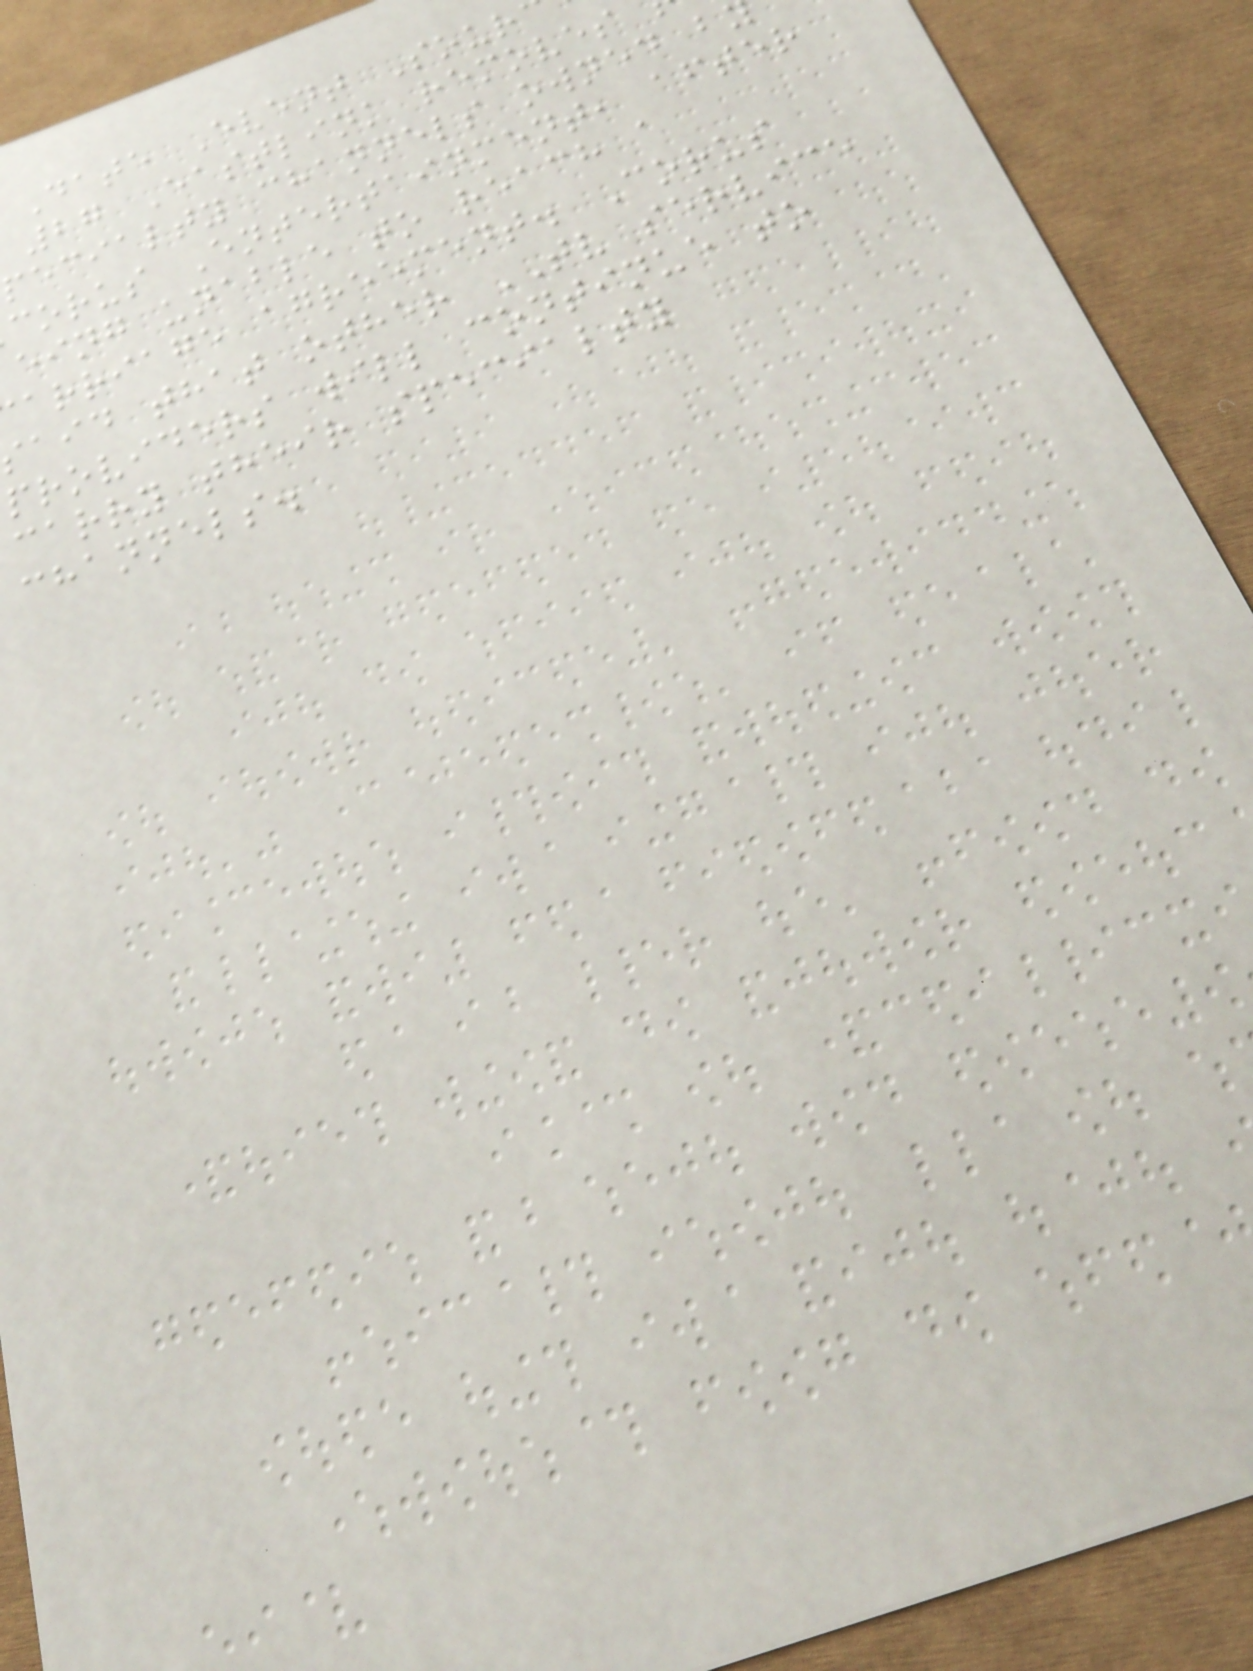Date Event Sour
27 Eastlink removes
pecialty channels owned b
corus Entertainment, after
eing unable to reach a
arriage agreement. Corus
aid that other TV service
providers will continue to
carry their specialty
channels.
